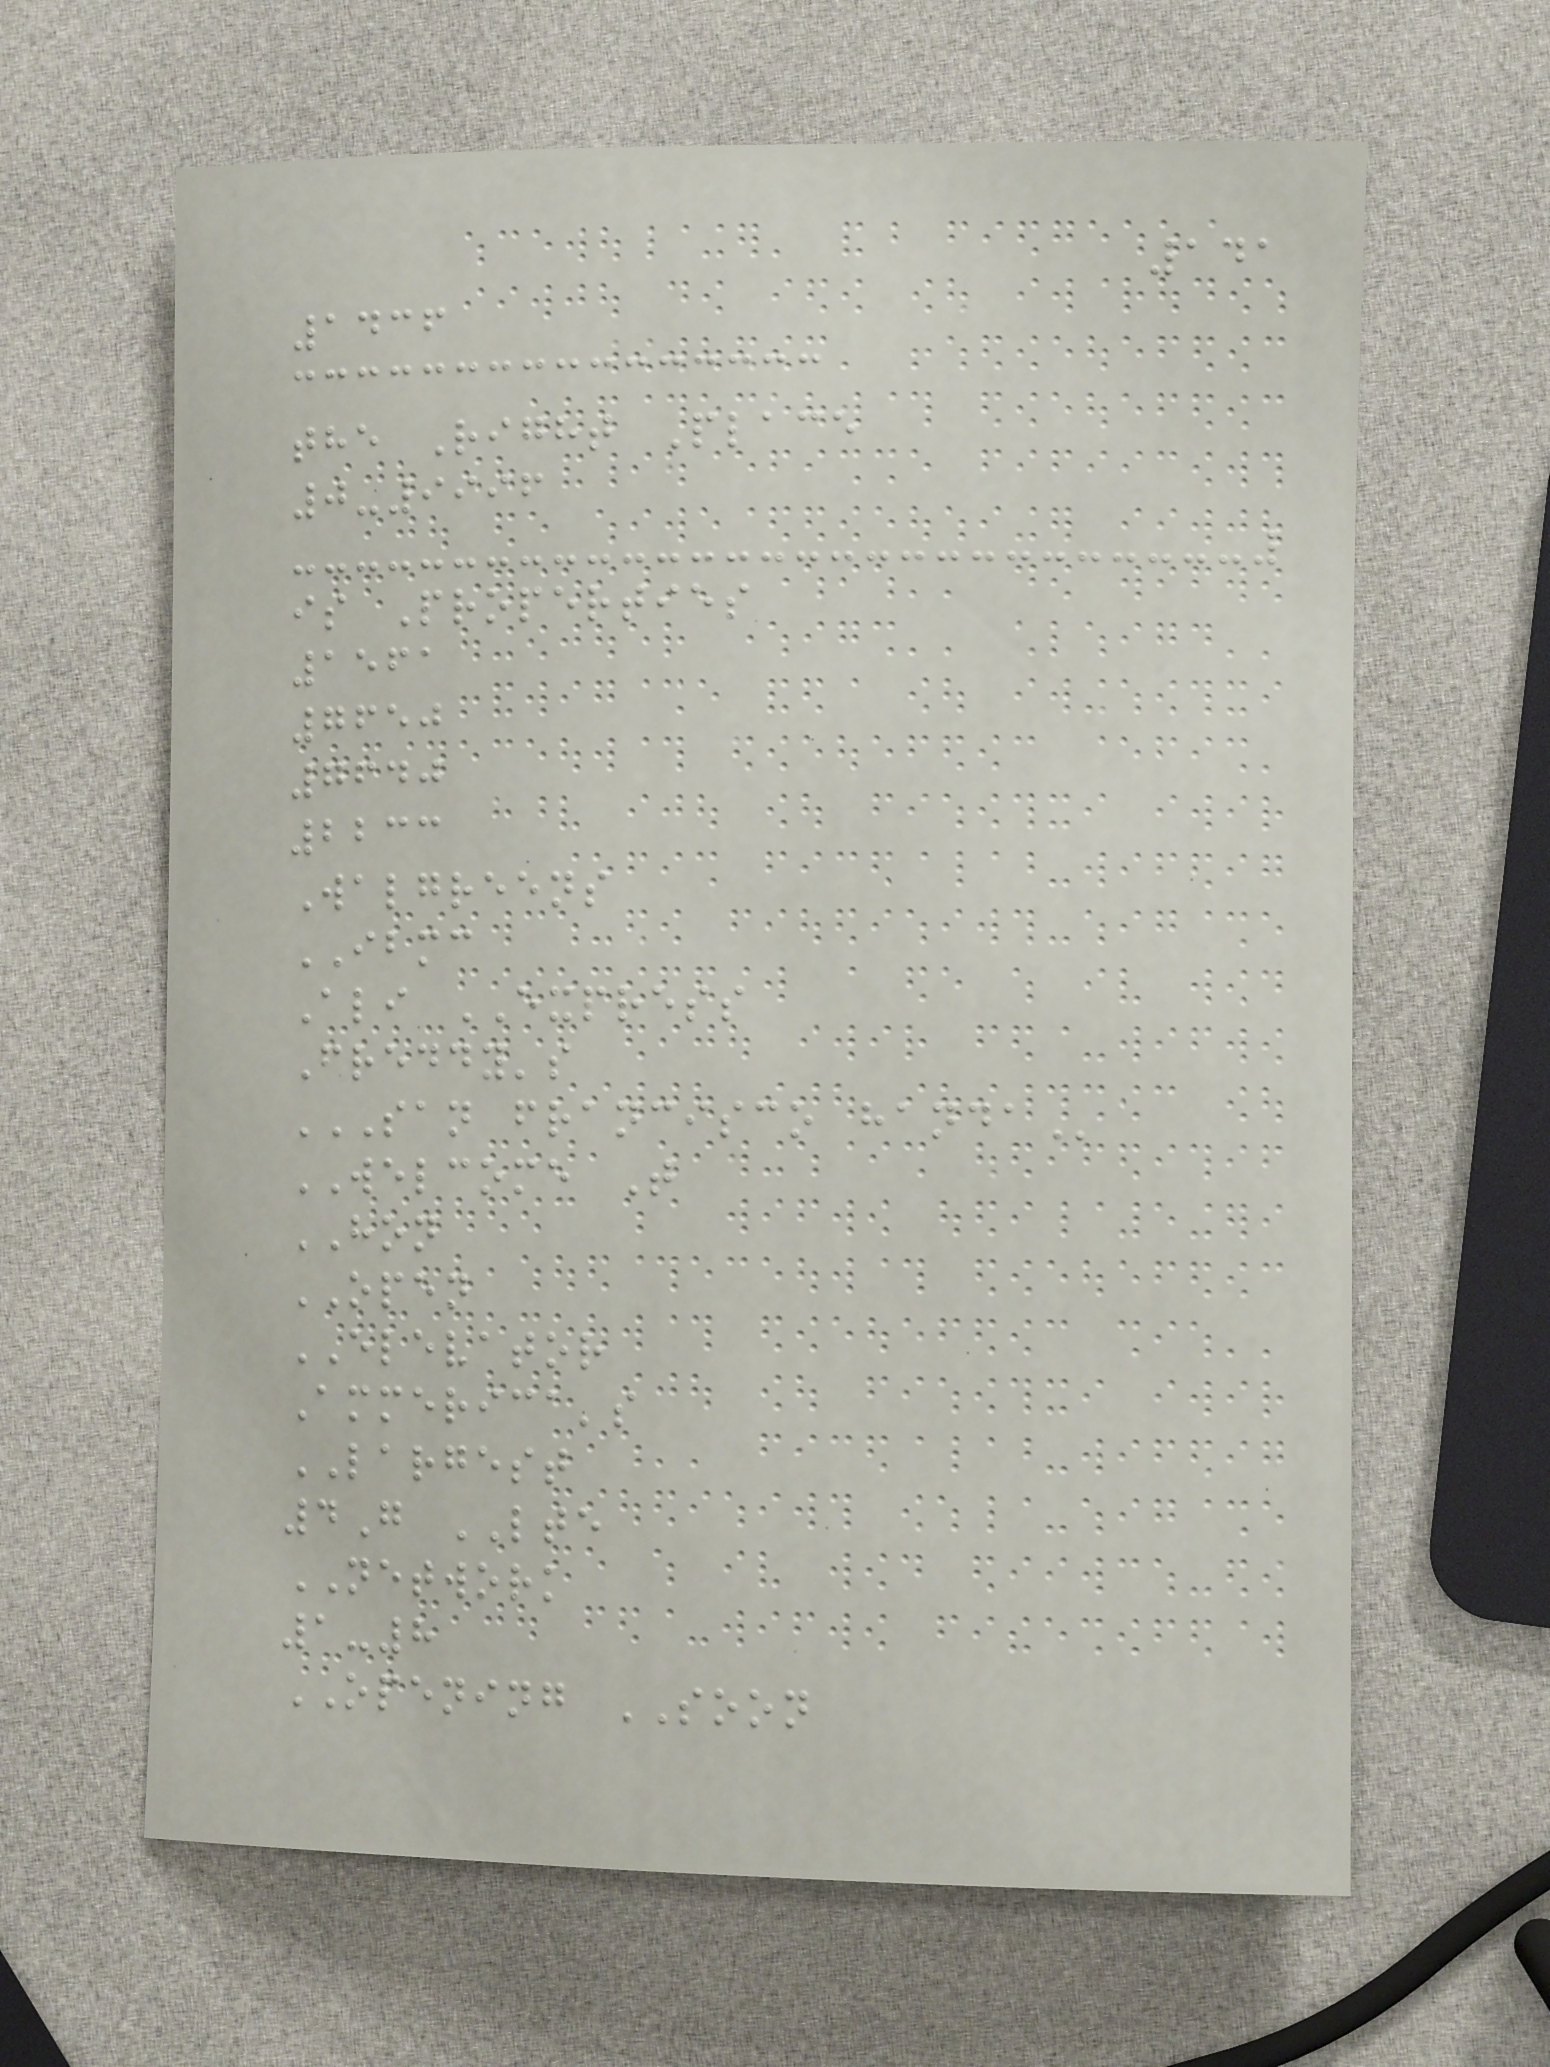141
1436
the Right Place
0-9996
is Properties
1561
7650
7640
2233
Walgreens
IBMC
Ali EXPRESS
Freddy's
SAN FRANCISCO HANDA
WELCOME T
HON
OPEN
ELEVATOR
Ammerica's
LARGEST
4G LTE
NETWORK
1-8
OPENING SOON
